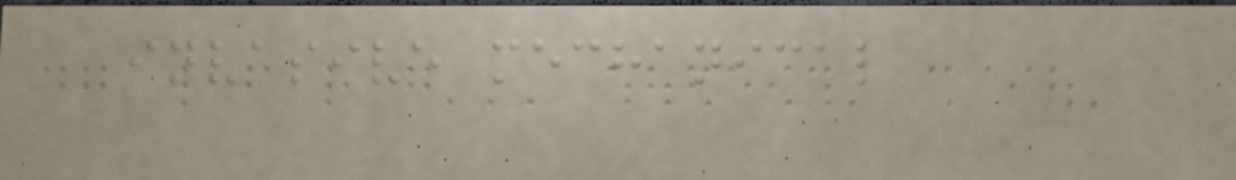invasive mechanical
